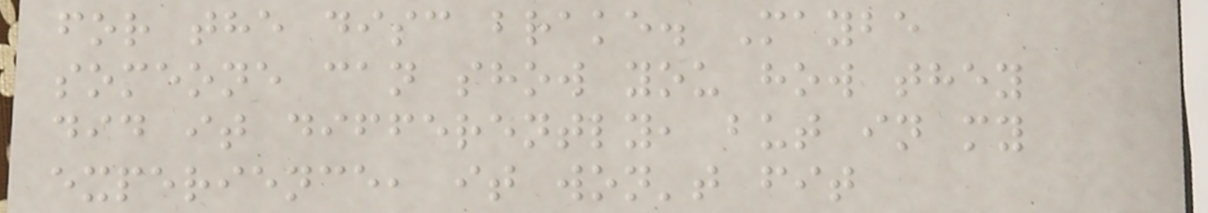for the disc brake. Maybe
someone can show you how they
did it differently, but in my
experience, it won't fit
